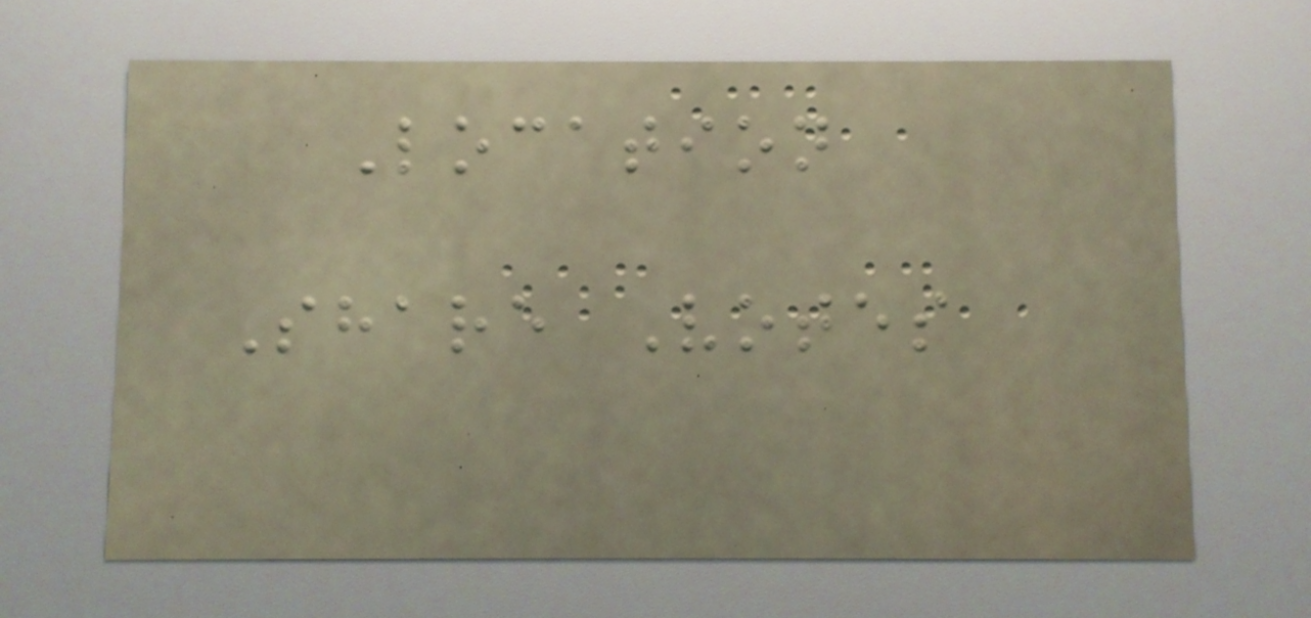Location
Share Votes
